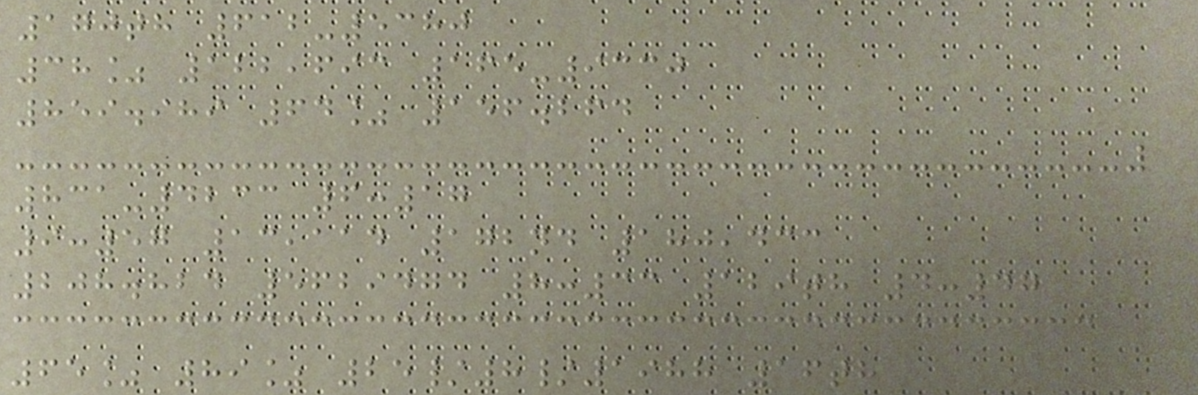170th 612-5380
38% 122,693 165-9330
859.989 64% 156.264
831-4233 6:17
9:57 13,114 172nd 180,433
208.824 5629474 8:33 129th 4:47
65% 89% 25/8/1988 16th
